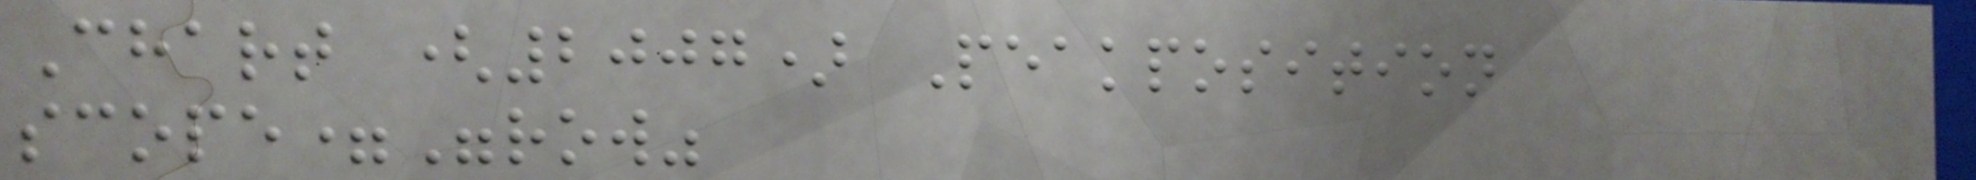Chart (2007) Peakposition
scope="row"
